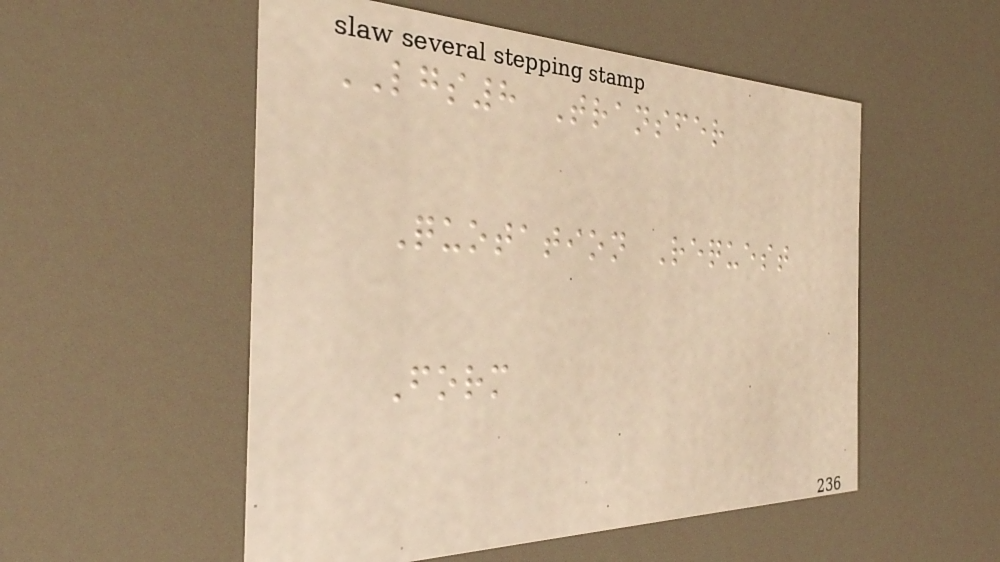LGS8 Transfer
Quotation Request
Form
